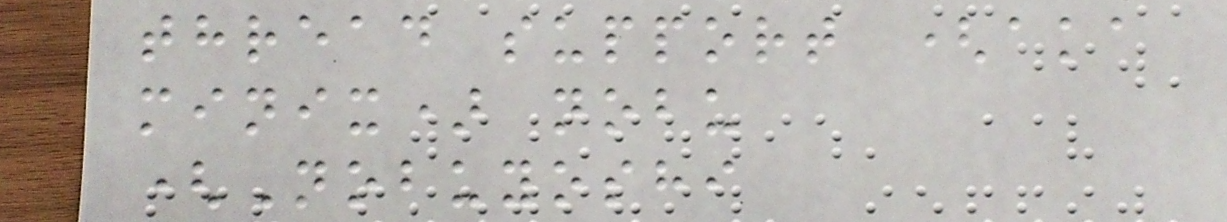thread support (aka
minix) nobu
(Nobuyoshi
